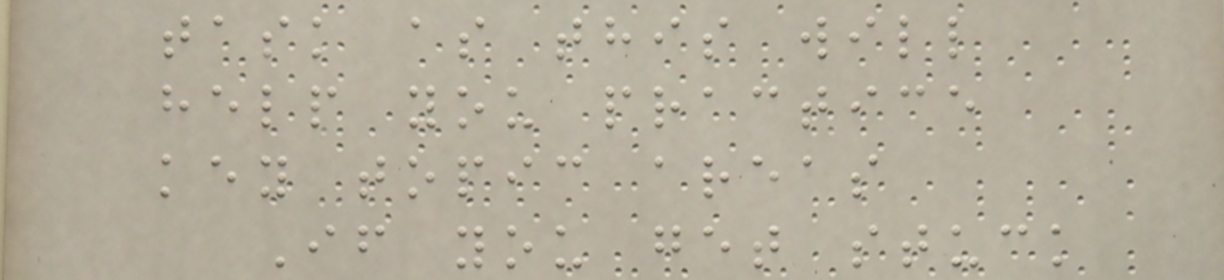task as this will
help you practice
key topic areas
If you get stuck
